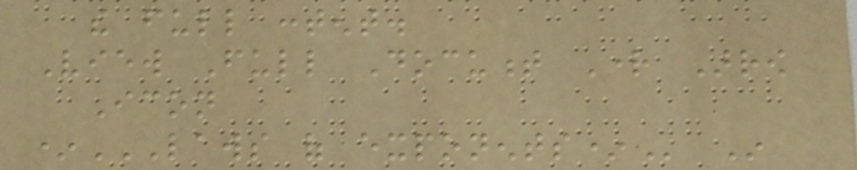the full content.
View Full Document Right Arrow
Icon
*LAWS OF EXPONENTS* In
